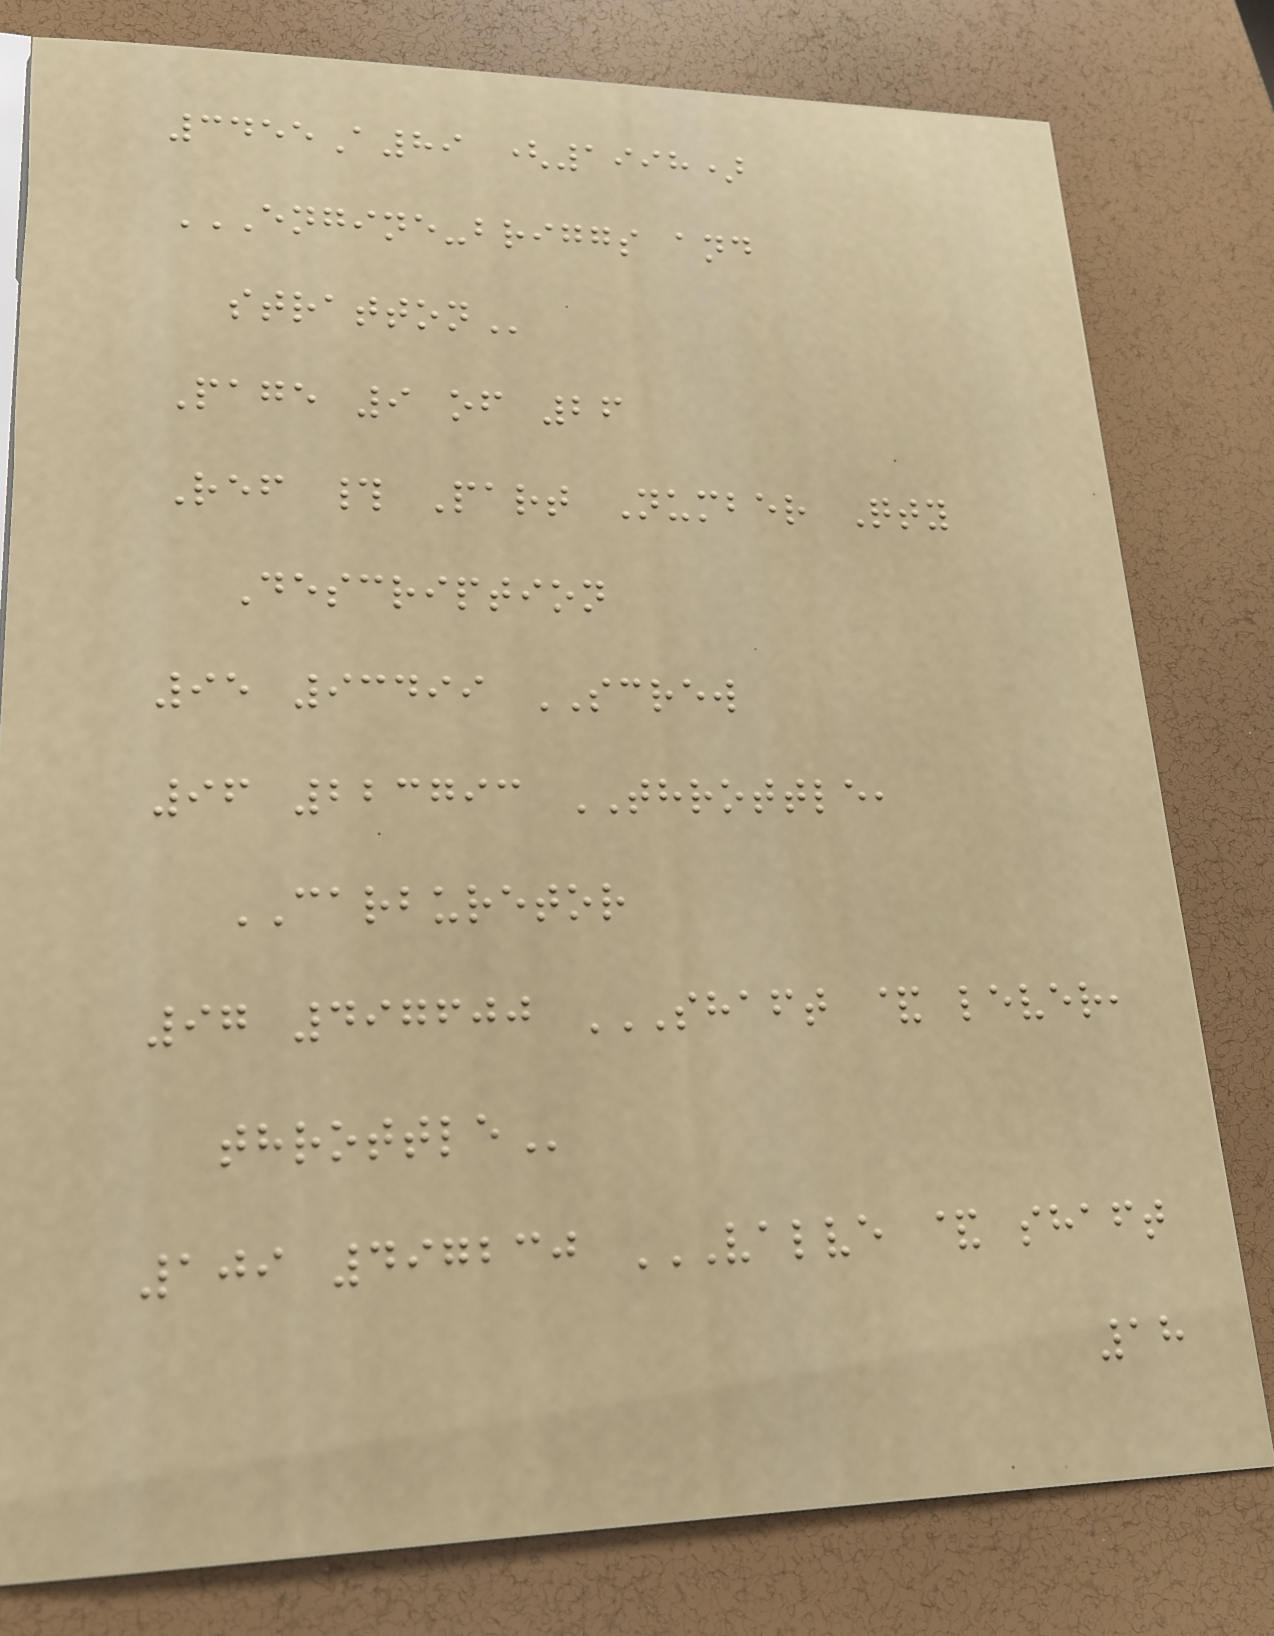3455A89 (1998)
ENGINE-BRIGGS AND
STRATTON
Page 9 of 26
Ref # Part Number Qty
Description
95 93499 SCREW
96 223793 THROTTLE,
CARBURETOR
97 497600 SHAFT & LEVER,
THROTTLE
109 497230 VALVE & SHAFT
18
